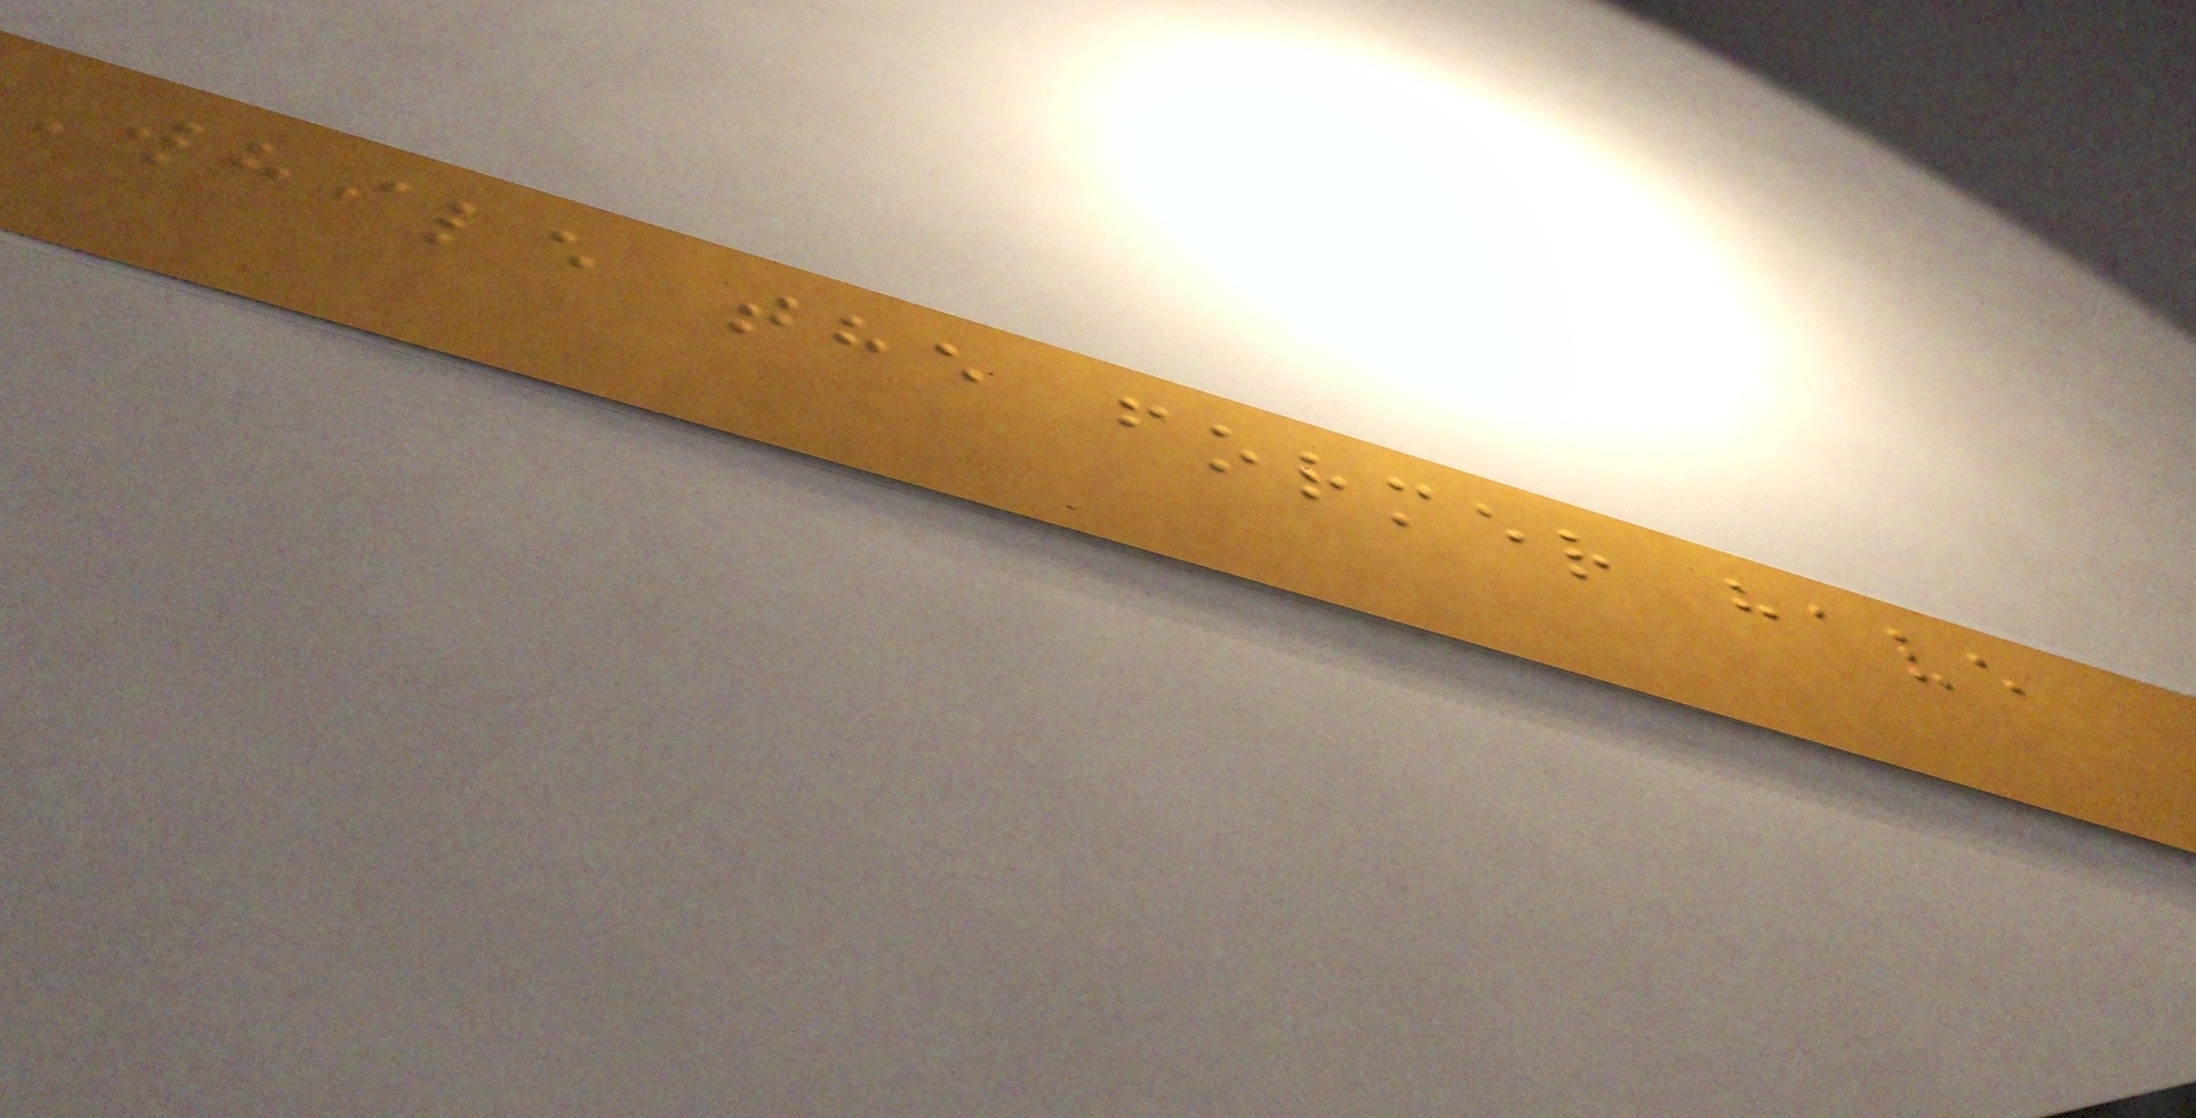While the former have
